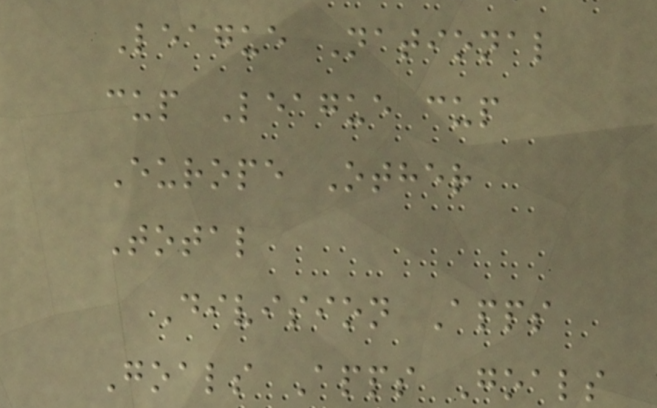League National
cup League cup
Europe Other
Total
Division Apps
Goals Apps Goals
